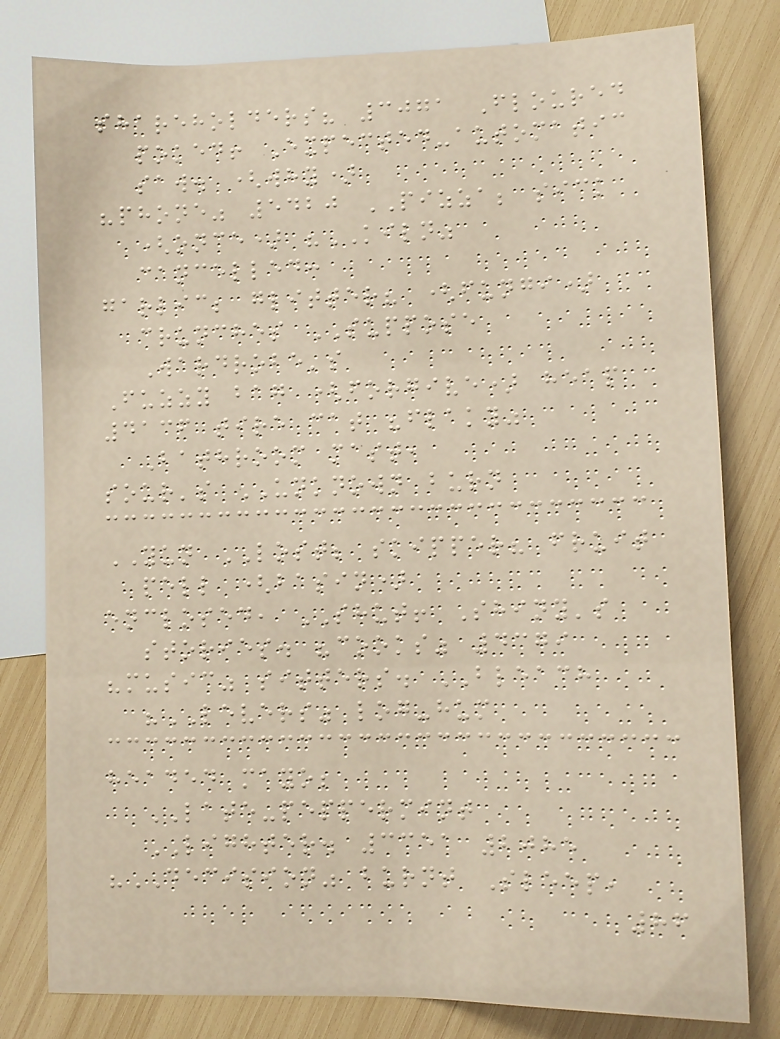shareholders? 3071 Floured
poked! Expected-automatic
saw. (why)
"phone" 5420 PIZZA; sick
(once) "KILN"
cancelled:
garlic; glitter? (fungi)
crunches SUPPOSE
Wardrobe's
Fuzzy bag (forgive) heap
4136 tire cat "flaky"
Bathroom mast,
sour's UNKNOWN burn
YUN LOST; skipper? fruit
pell (basin)
enclosed, SHUT! Shiny's
stories. "cooks" 4379
"music" sitters. BLEACH
"LEVERS" log-hum
headed mayo;
LATE-peppermint
LIGHTER. 3351 2085
"DECISION" burnt Sleep,
86
